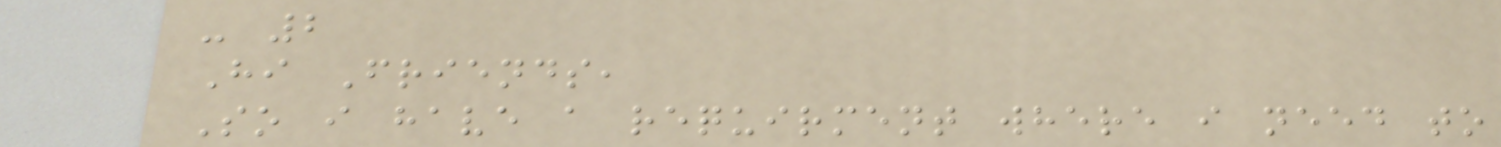- 2
Hi Friends,
So i have a requirment where i need to
